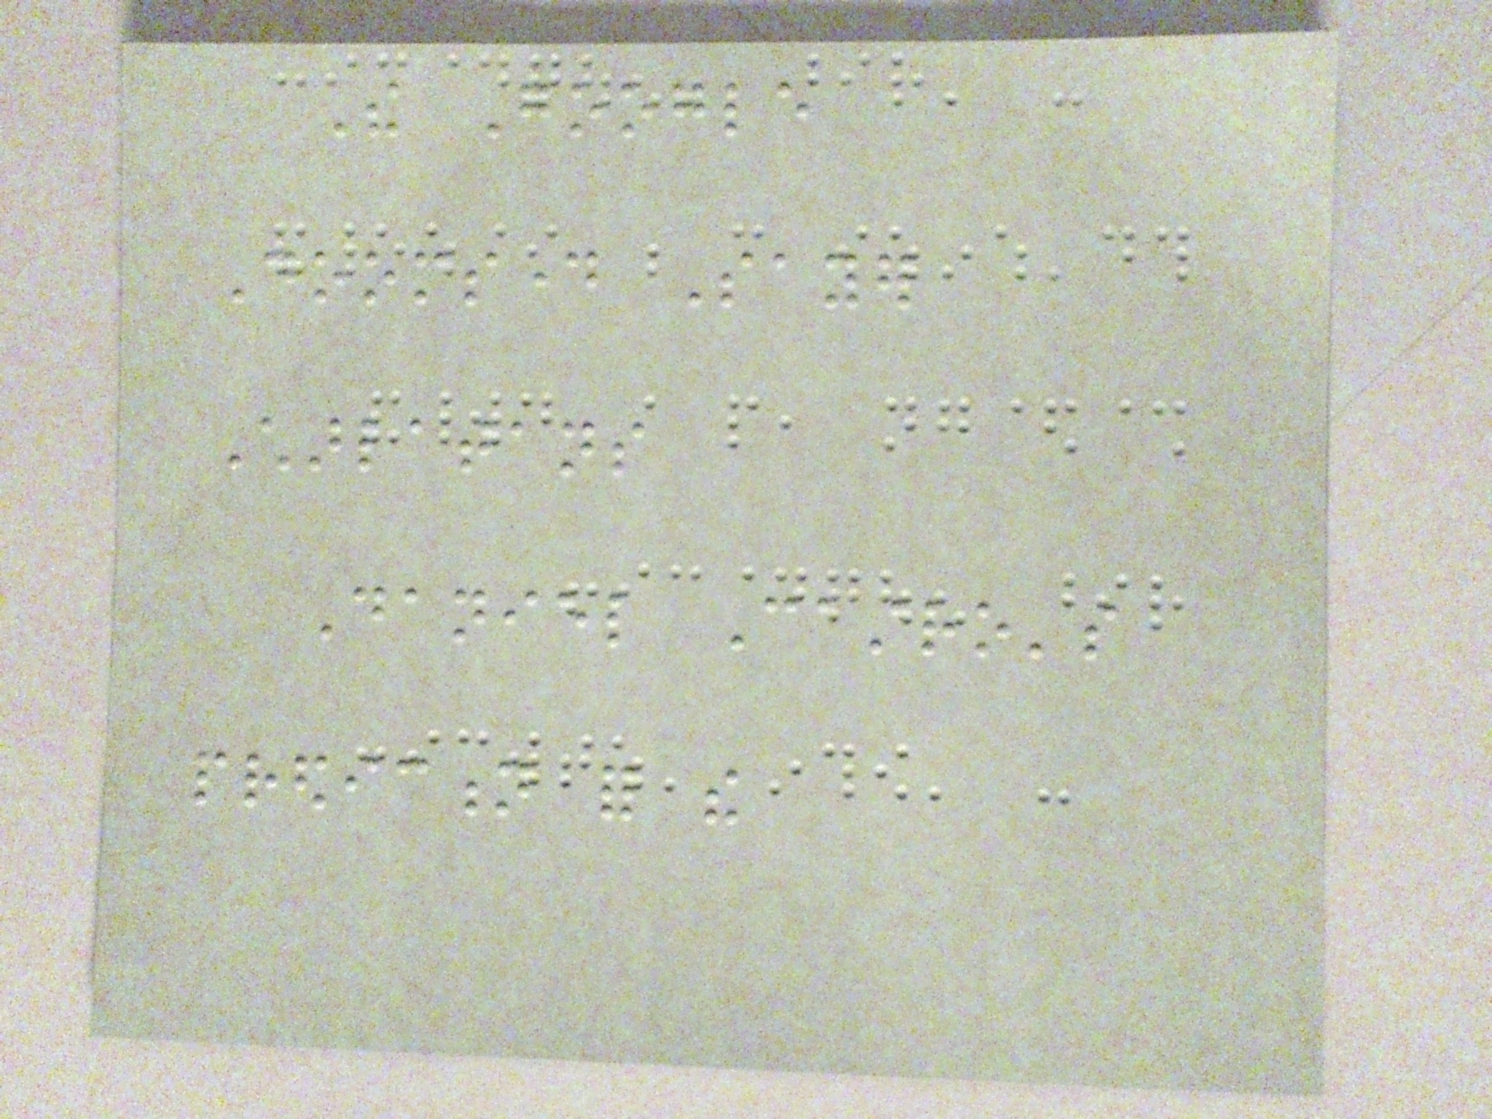The Google
Doomsday Sayer
Charlatans
Daniel Castro's
prediction for the
